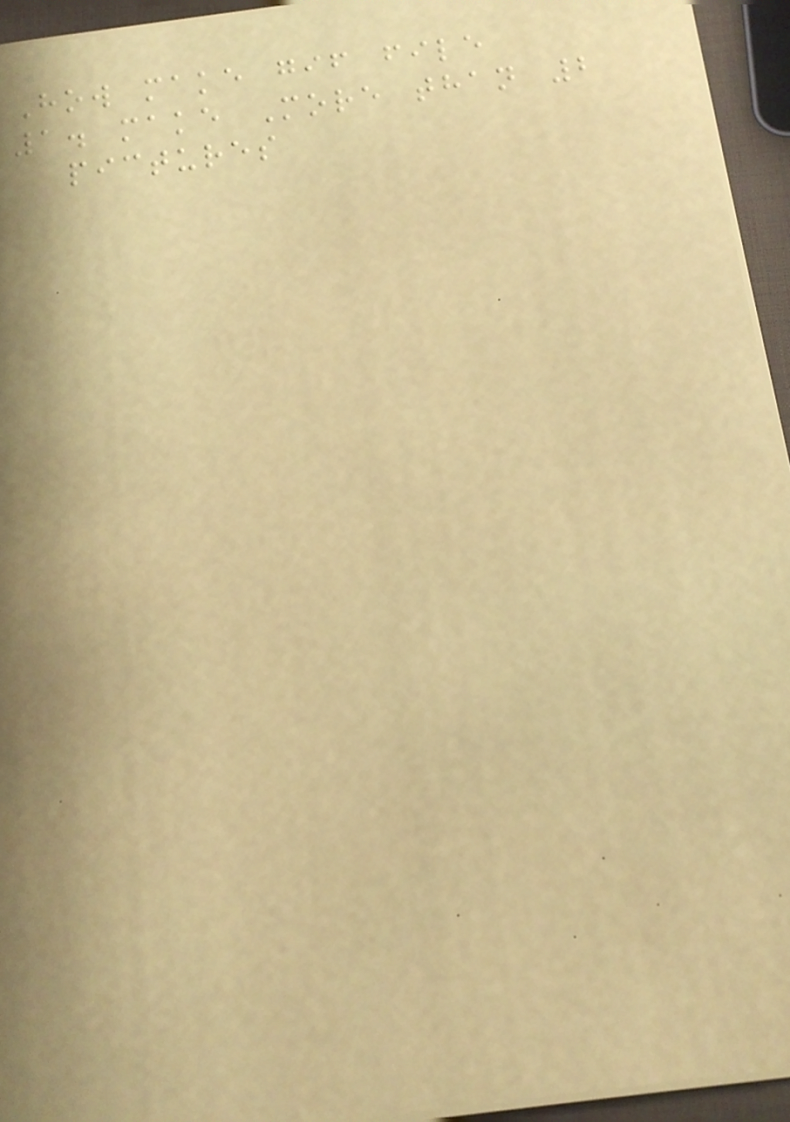How make gif file
1. make More than 2
pictures
